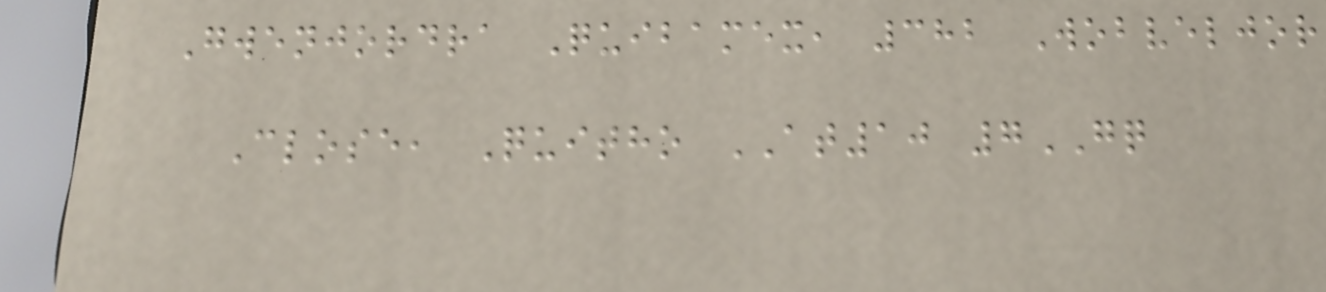Gwenjordra Quibamex, 382 Wobveljor
Close, Quitho AT10 7GQ
